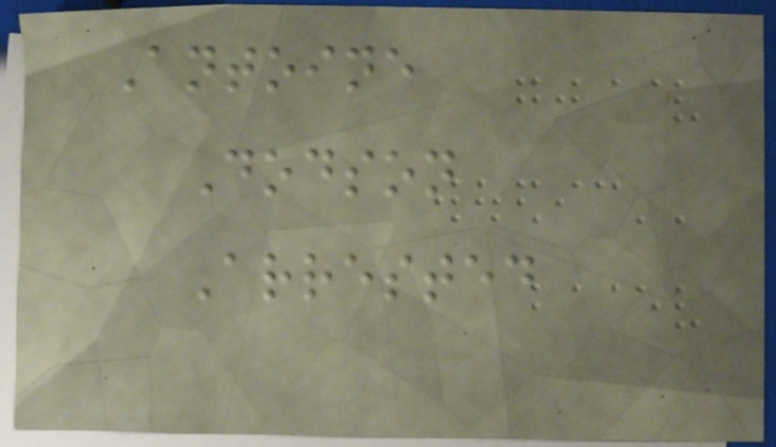Antoine
Dodson
Arrested
